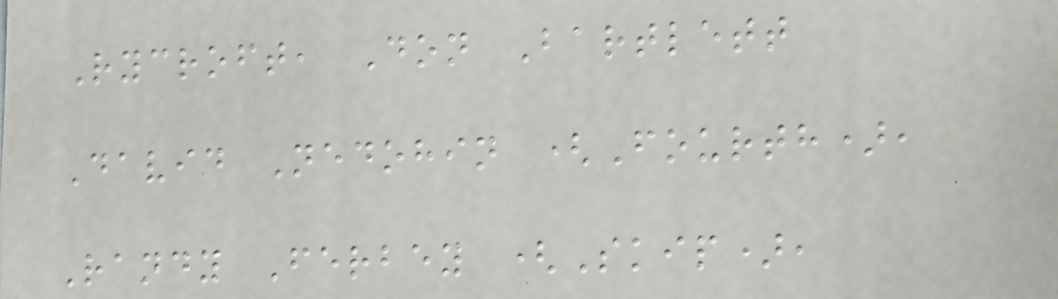Rycroft, Don Bartlett
David Nedohin (Fourth),
Randy Ferbey (Skip),
